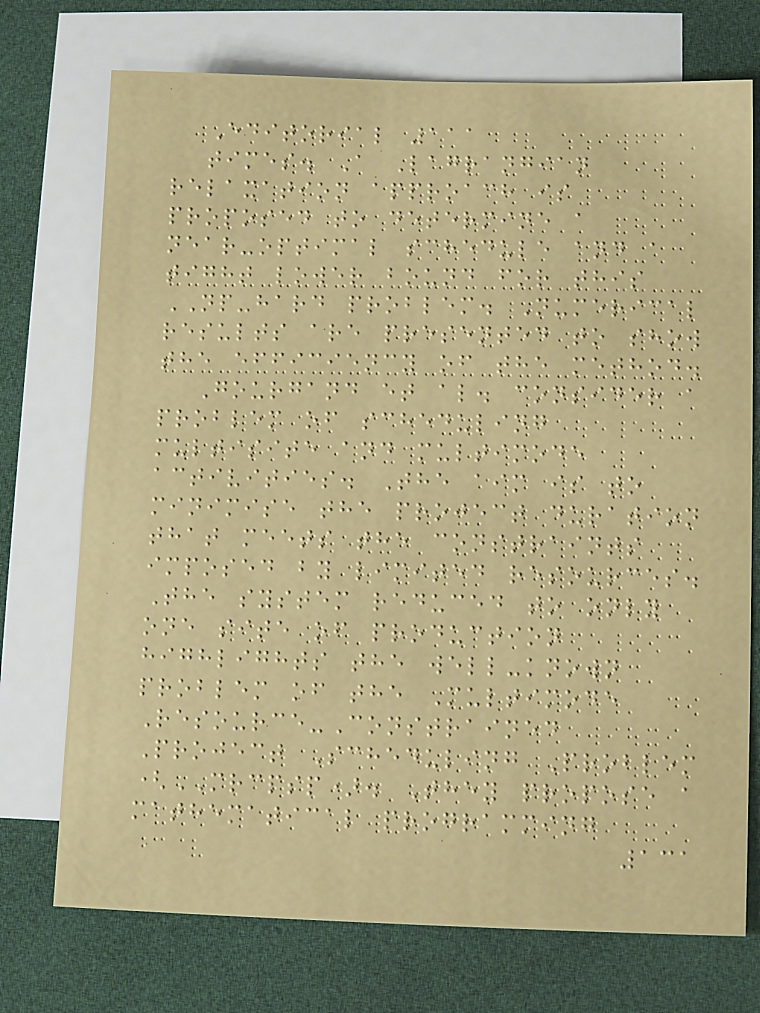Editorial 111
times. A Lagrangian
relaxation approach is
proposed to determine a
near-optimal schedule and a
tight lower bound for this
NP-hard problem. Numerical
results are presented to show
the efficiency of the method.
Gourgand et al. consider a
problem of scheduling
multisite and multimode
activities. The aim is to
minimise the project duration
that meets the constraints
imposed by limited resources.
The system reduced to only
one site of production
highlights the well-known
problem of the Multimode
Resource-Constrained
Project Scheduling Problem
(MRCPSP). They propose a
mathematical programming
131
